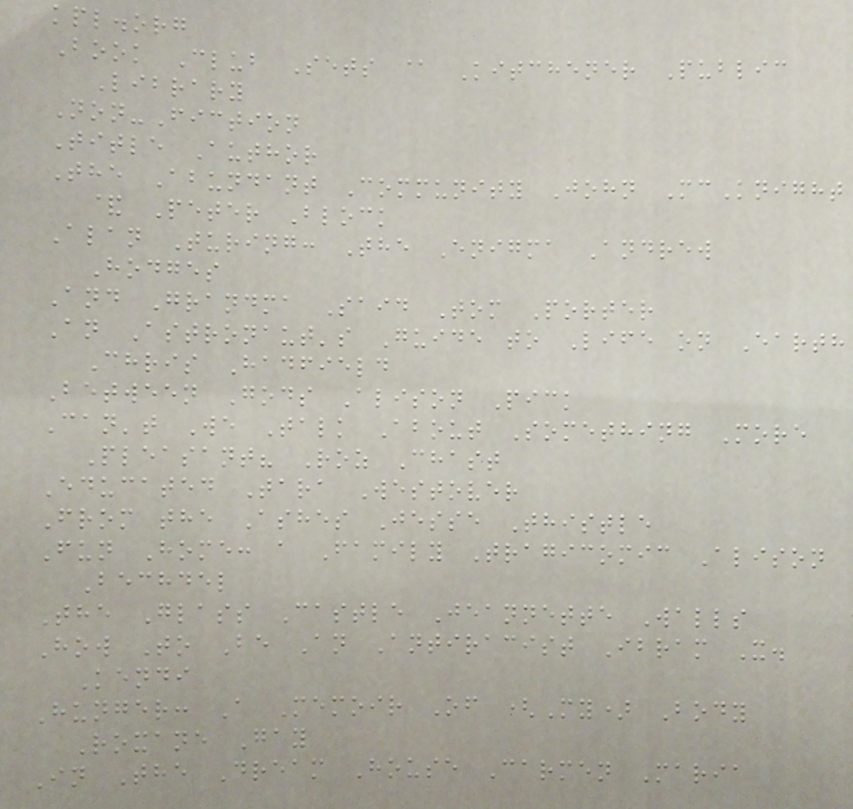kpl.org
Book Club Sets @ Kitchener Public
Library
Non-Fiction
Title Author
The Abundant Community John McKnight
& Peter Block
Alan Turing: The Enigma Andrew
Hodges
And Grandma Said Tom Porter
An Astronaut's Guide to Life on Earth
Chris Hadfield
Between Gods Alison Pick
Can't We Talk About Something More
Pleasant? Roz Chast
Educated Tara Westover
From the Ashes Jesse Thistle
Fun Home: a Family Tragicomic Alison
Bechdel
The Glass Castle Jeannette Walls
How To Be An Antiracist Ibram X.
Kendi
Hunger: A Memoir Of (My) Body
Roxane Gay
In The Dream House Carmen Maria
